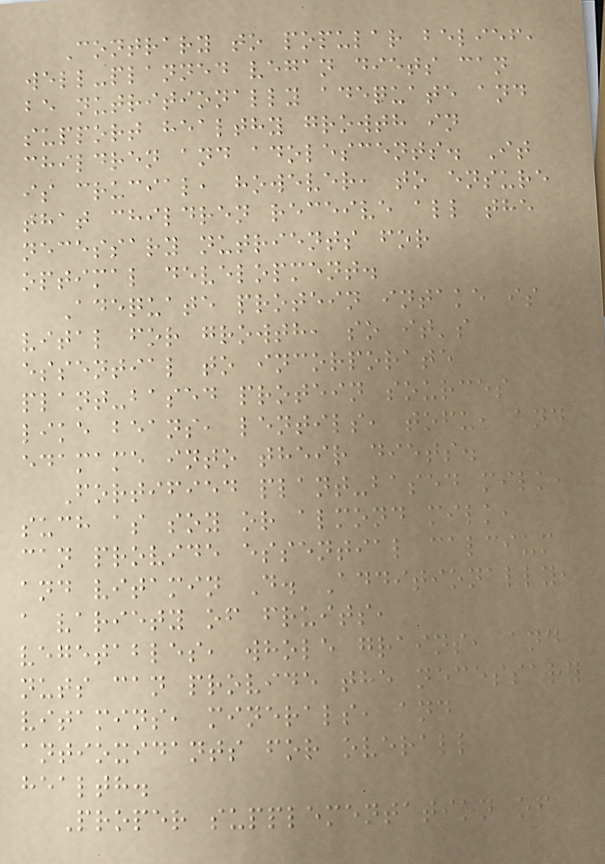Contrary to popular belief,
well-planned vegan diets can
be nutritionally adequate and
support healthy growth in
children and adolescents. It
is crucial, however, to ensure
that children receive all the
necessary nutrients for
optimal development.
Adequate protein intake is
vital for growth, so it's
essential to incorporate
plant-based protein sources
like beans, lentils, tofu, and
edamame into their diets.
Fortified plant-based milk,
such as soy or almond milk,
can provide essential calcium
and vitamin D. Additionally,
a variety of fruits,
vegetables, whole grains, and
nuts can provide the necessary
vitamins, minerals, and
antioxidants for overall
health.
Proper supplementation of
